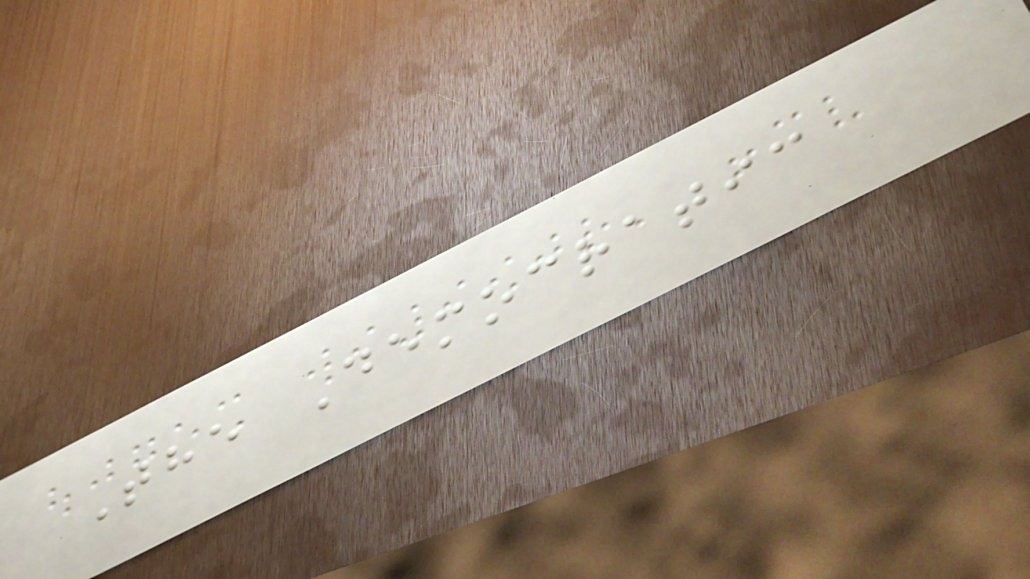The Democratic
